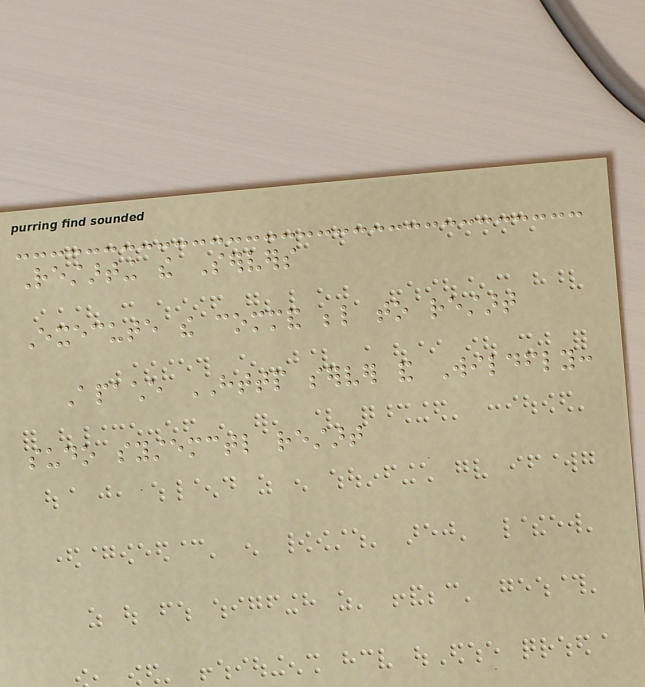Restarting the Servers
Execute the command below to restart
Apache HTTP server and Wildfly:
sudo systemctl restart
